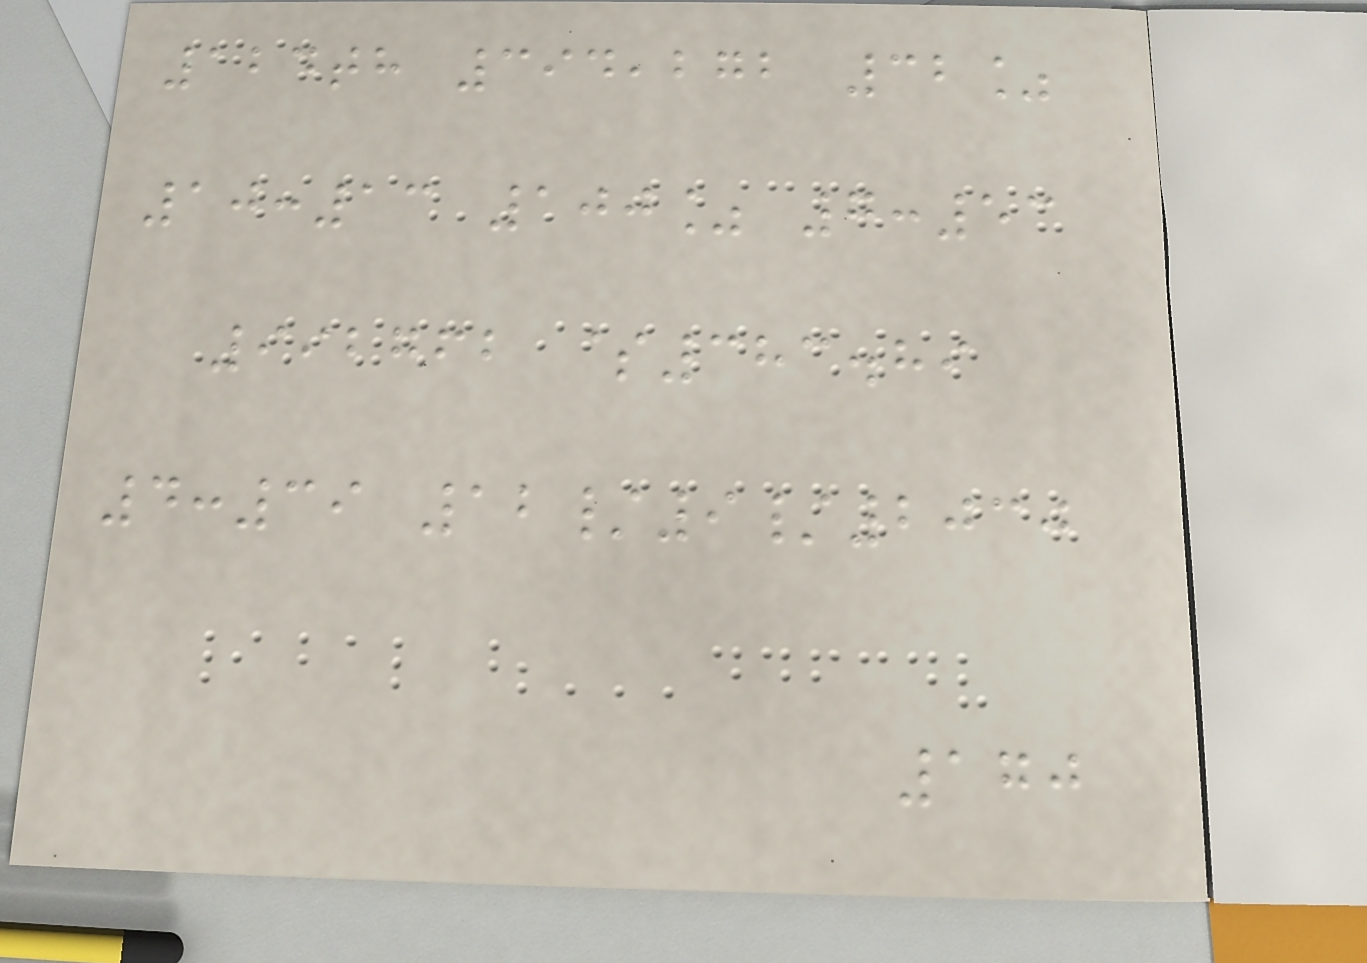124th 394,272 32%
10:13 100% 7:53
992762 $383.89
4:39 12/9/2030
170
